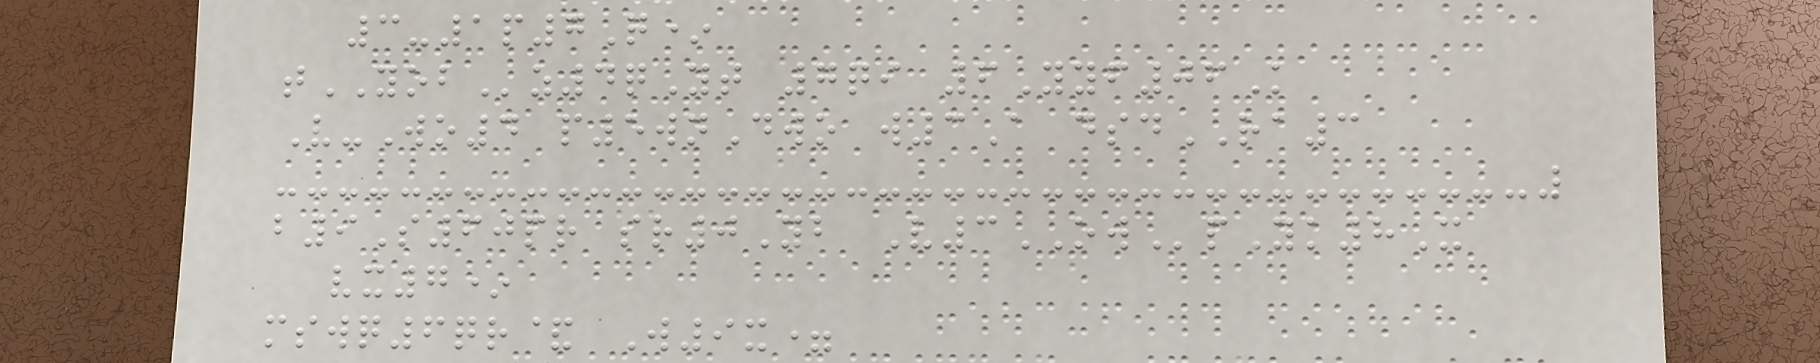3-1p7Q*
tYOBz4qYt 7qi 6Yyf06K
V-Wo4 p5wnDwo w3A dsdRA3
b9S60pr sr0Yb V3OWpYk8X
vx7*
mswq6qr& W9x=
